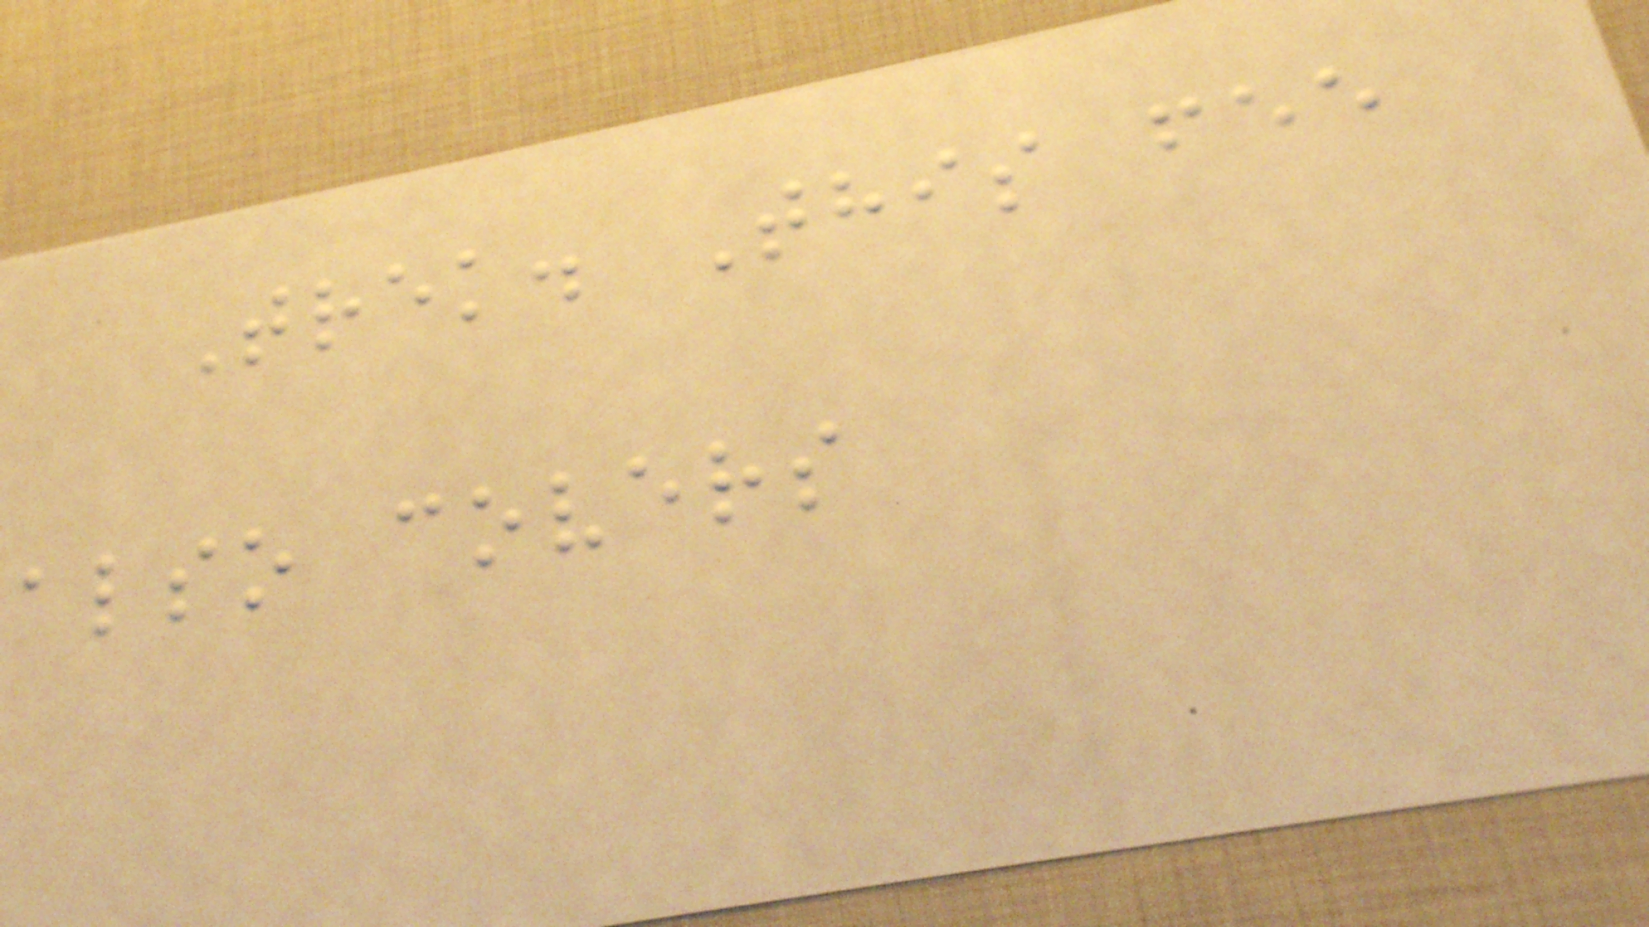Trek. This fee
also covers
